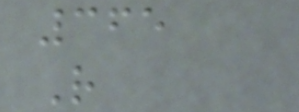365
R
